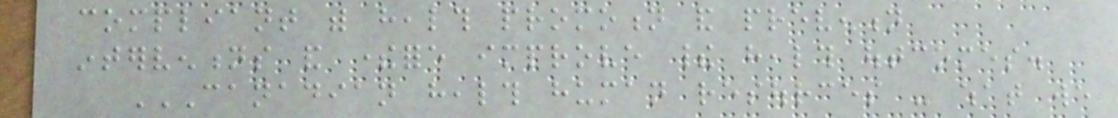compliant with health promotion and prevention
interventions and therefore improve their health outcomes.
CANADIAN HEALTH HUMAN RESOURCES - WHAT WE
